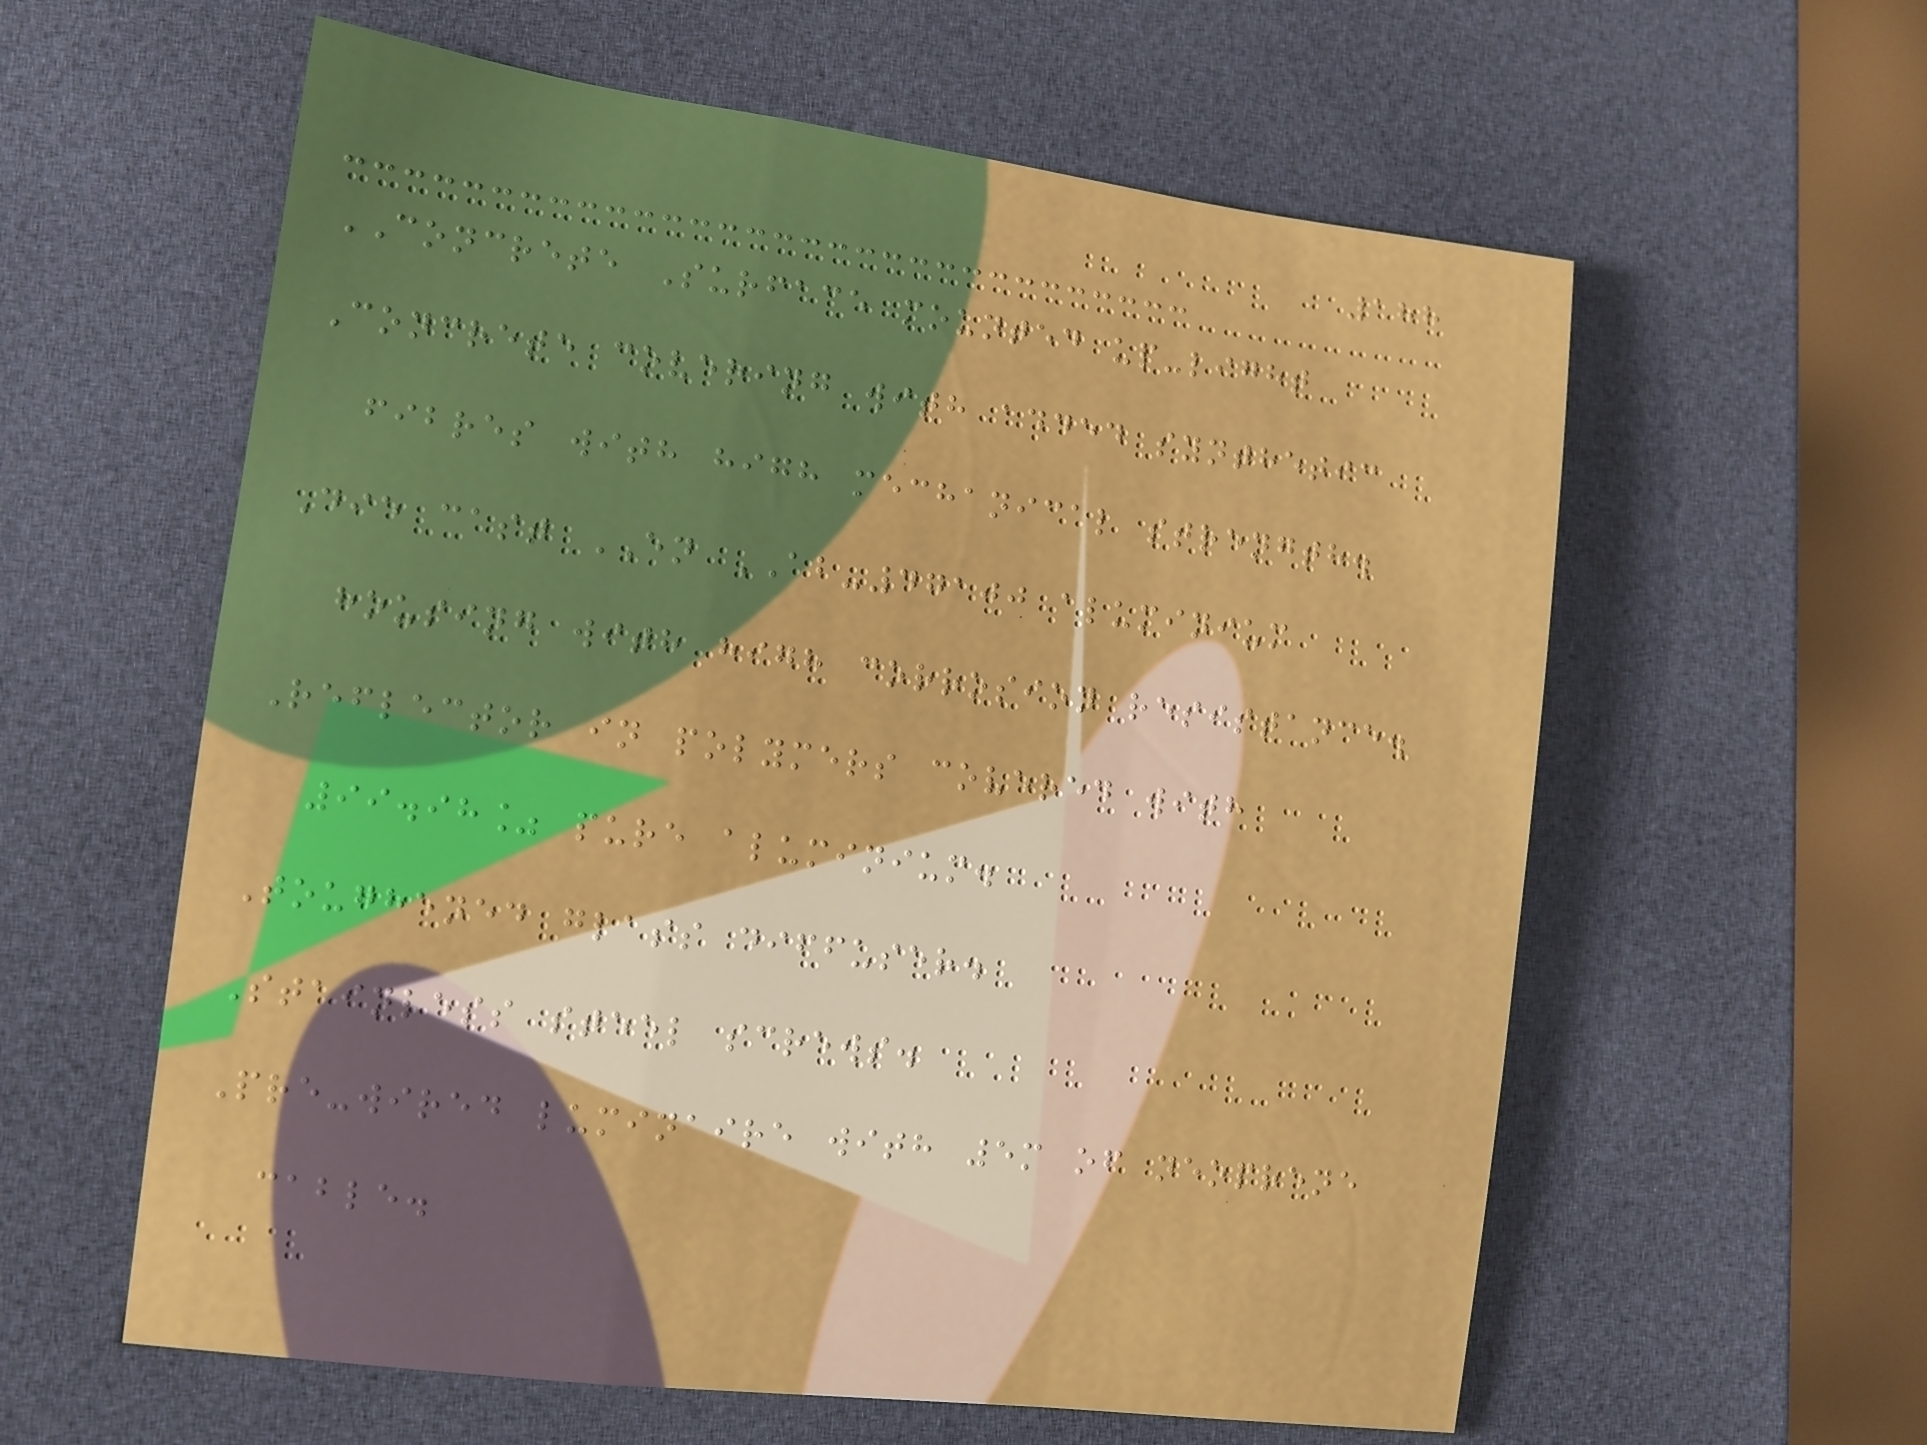188
CONCRETE Surface mounted up-light
Concrete covering with added synthetic
fibres with high mechanical strength.
Die cast EN AB-47100 aluminium
housing with high corrosion resistance.
Reflector in polymers covered with
99.98% pure aluminium.
Toughened glass diffuser.
Stainless steel screws.
Pre-wired luminaire with 5m of neoprene
cable.
